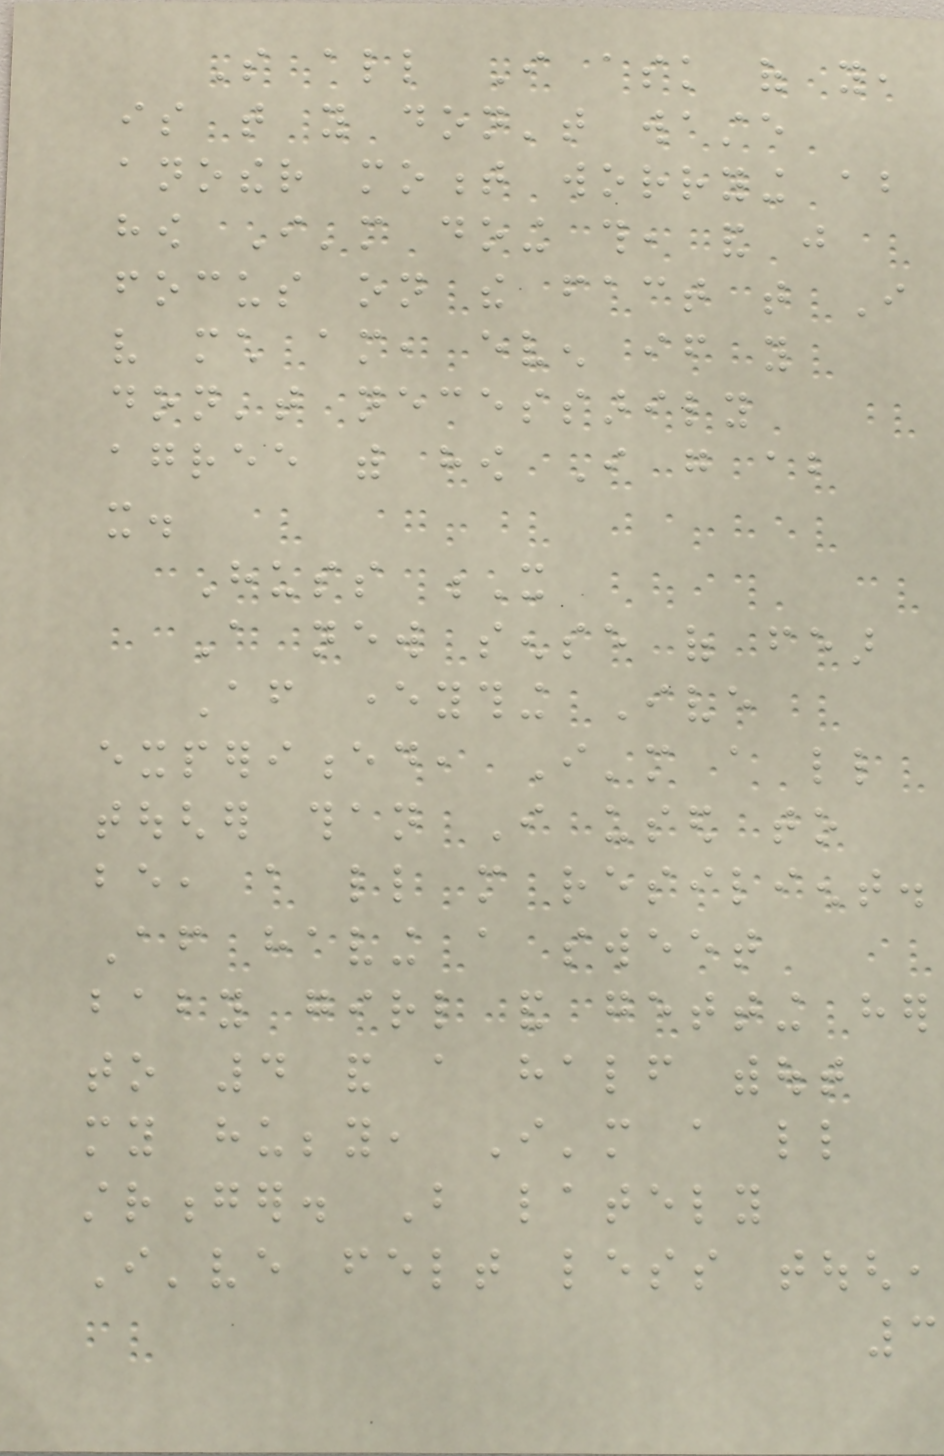So all I ask of you,
is that you don't waste
another moment worrying about
how I'm doing this, and just
focus on the fact that I
very much am, even if you
don't necessarily
agree with how I go about
it.
Huss X
A new sense of fear
After everything Ive
experienced, I'm a little
tougher than I used to
be, a little more resilient.
After having a sweet
baby girl and getting her
to 4 and a half without
my hubby, I'm a little
stronger. But lately
I've felt less tough,
3
